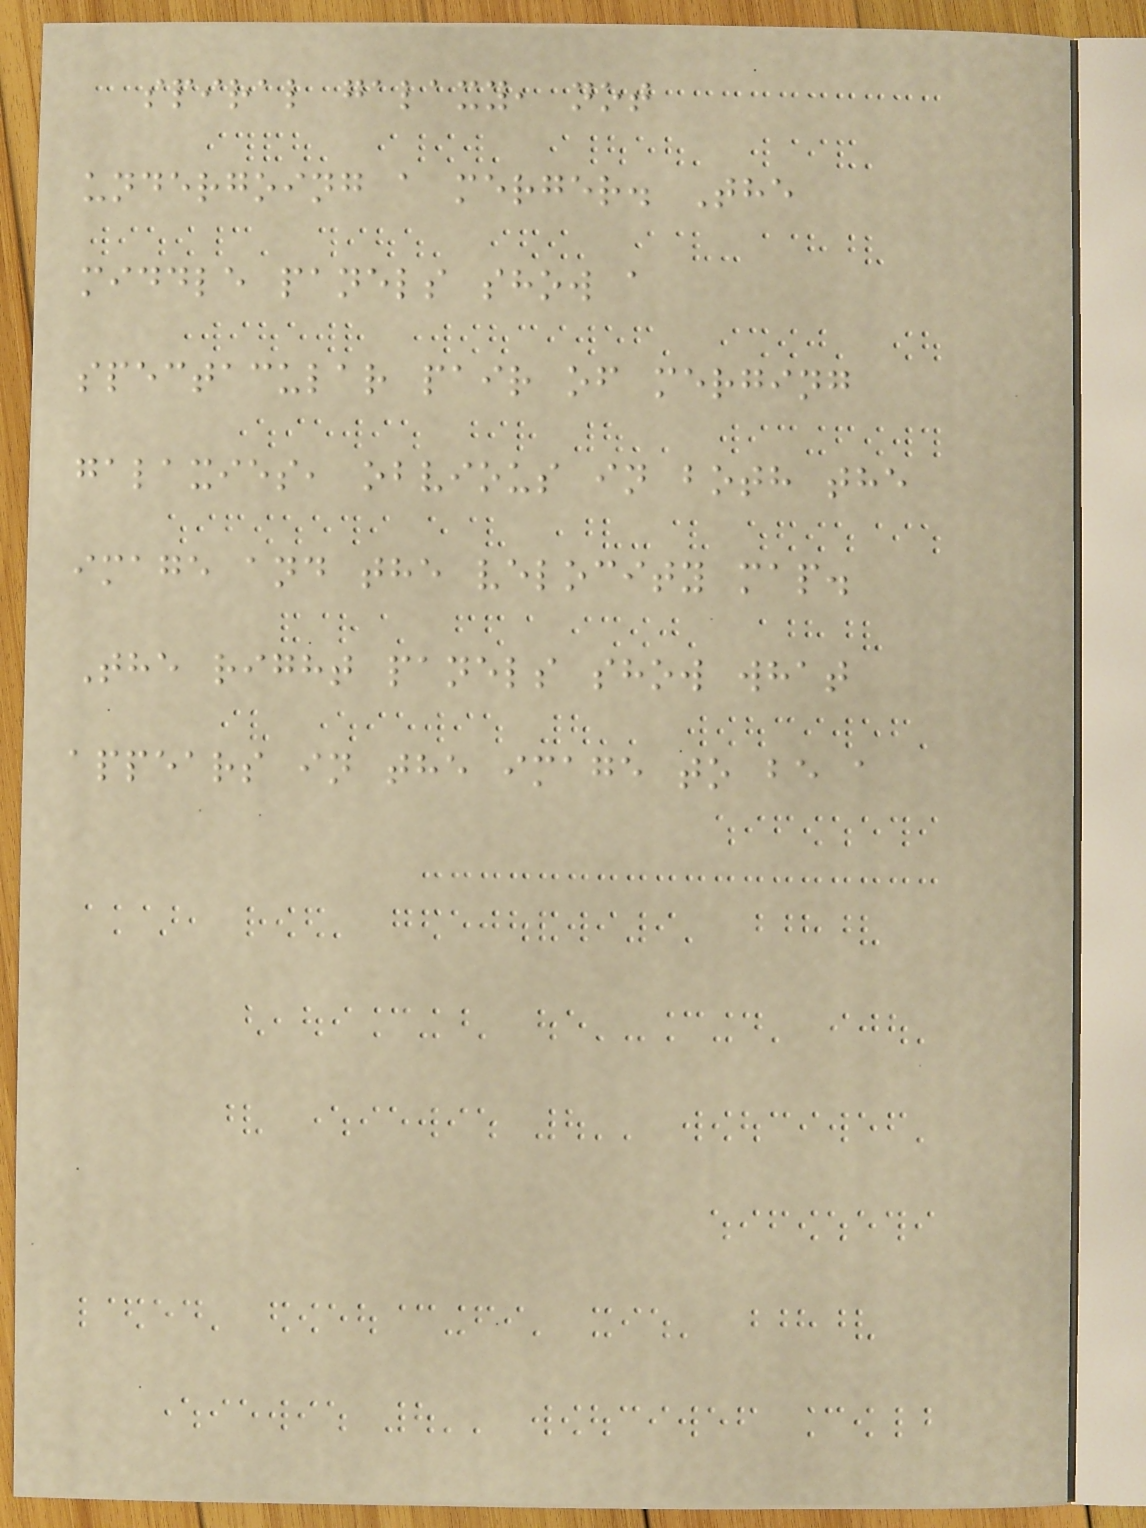spiral galaxy, not
undergoing a merger. The
middle panels show a
spectacular pair of merging
galaxies, obvious in both the
image and the velocity map.
The right panels show what
appears in the image to be a
